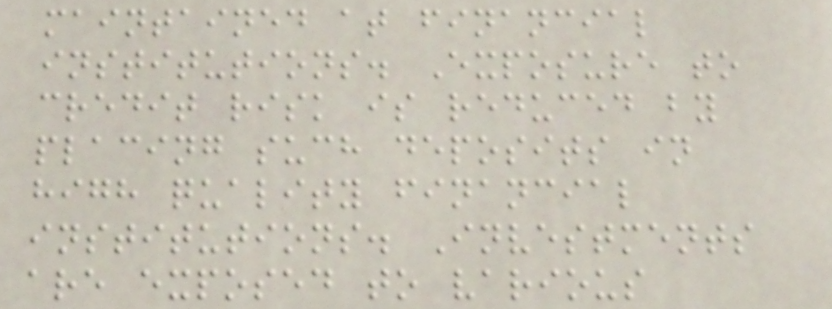maintained at financial
institutions. Exposure to
credit risk is reduced by
placing such deposits in
high quality financial
institutions. Investments
are exposed to various
